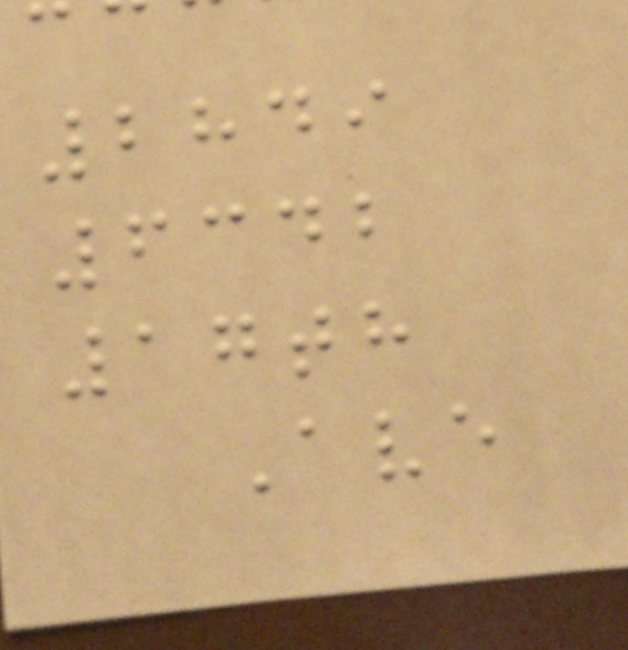2849
6342
17th
Ave
